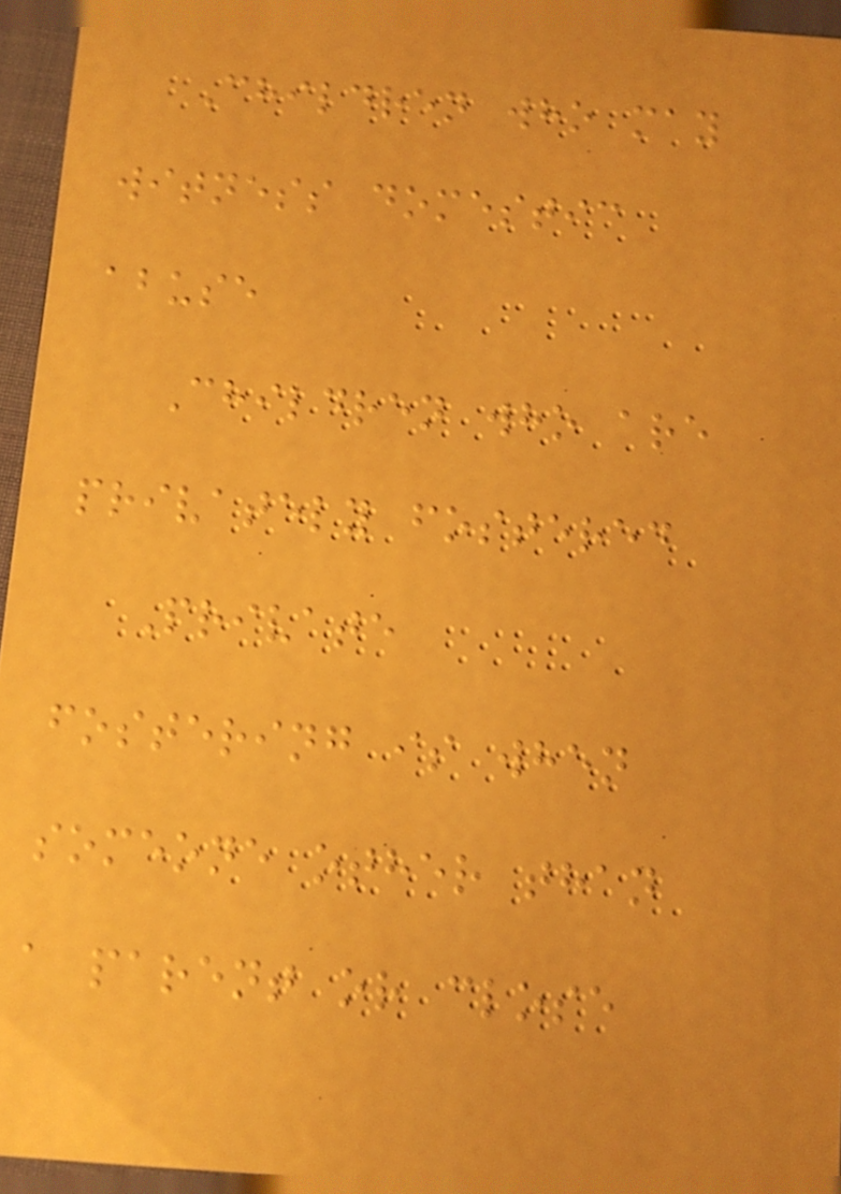Children who may
witness domestic
abuse
Children who are
privately fostered
Private
fostering is when
someone other than
a parent or close
